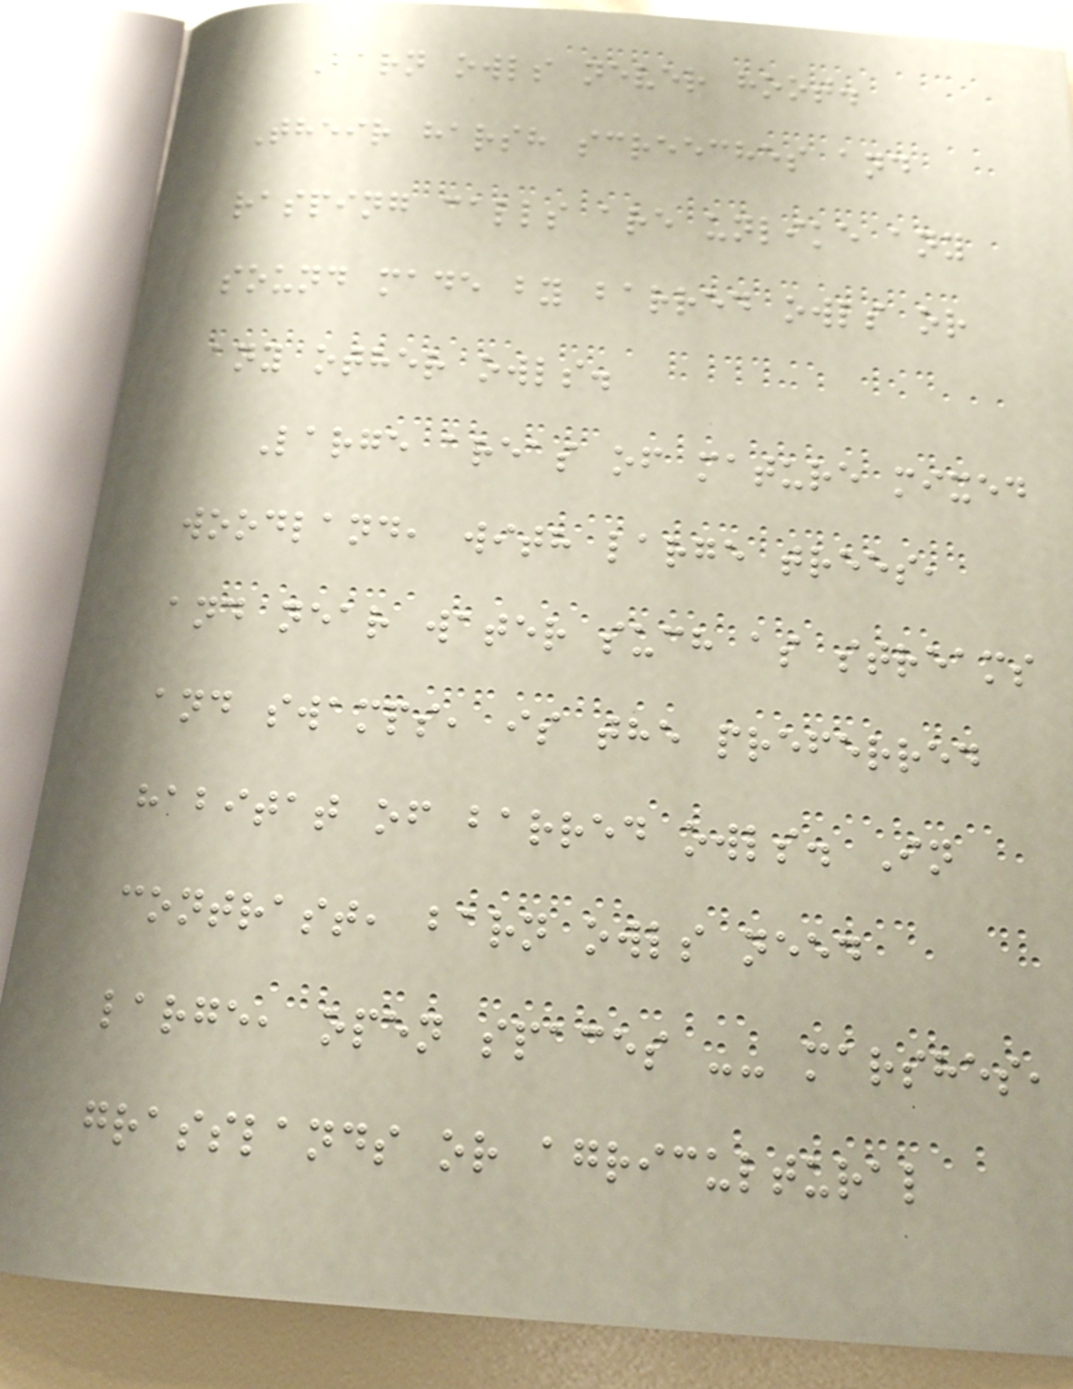Barn owls never hoot.
Their harsh screeches and
rasping calls are unlike any
sound made by barred owls or
any other owls.
Large areas of mature mixed
woodland, with large trees,
and near water such as streams
and swamps, is the preferred
habitat of barred owls. In
contrast, barn owls need
large, open spaces -- marshes,
grasslands or agricultural
